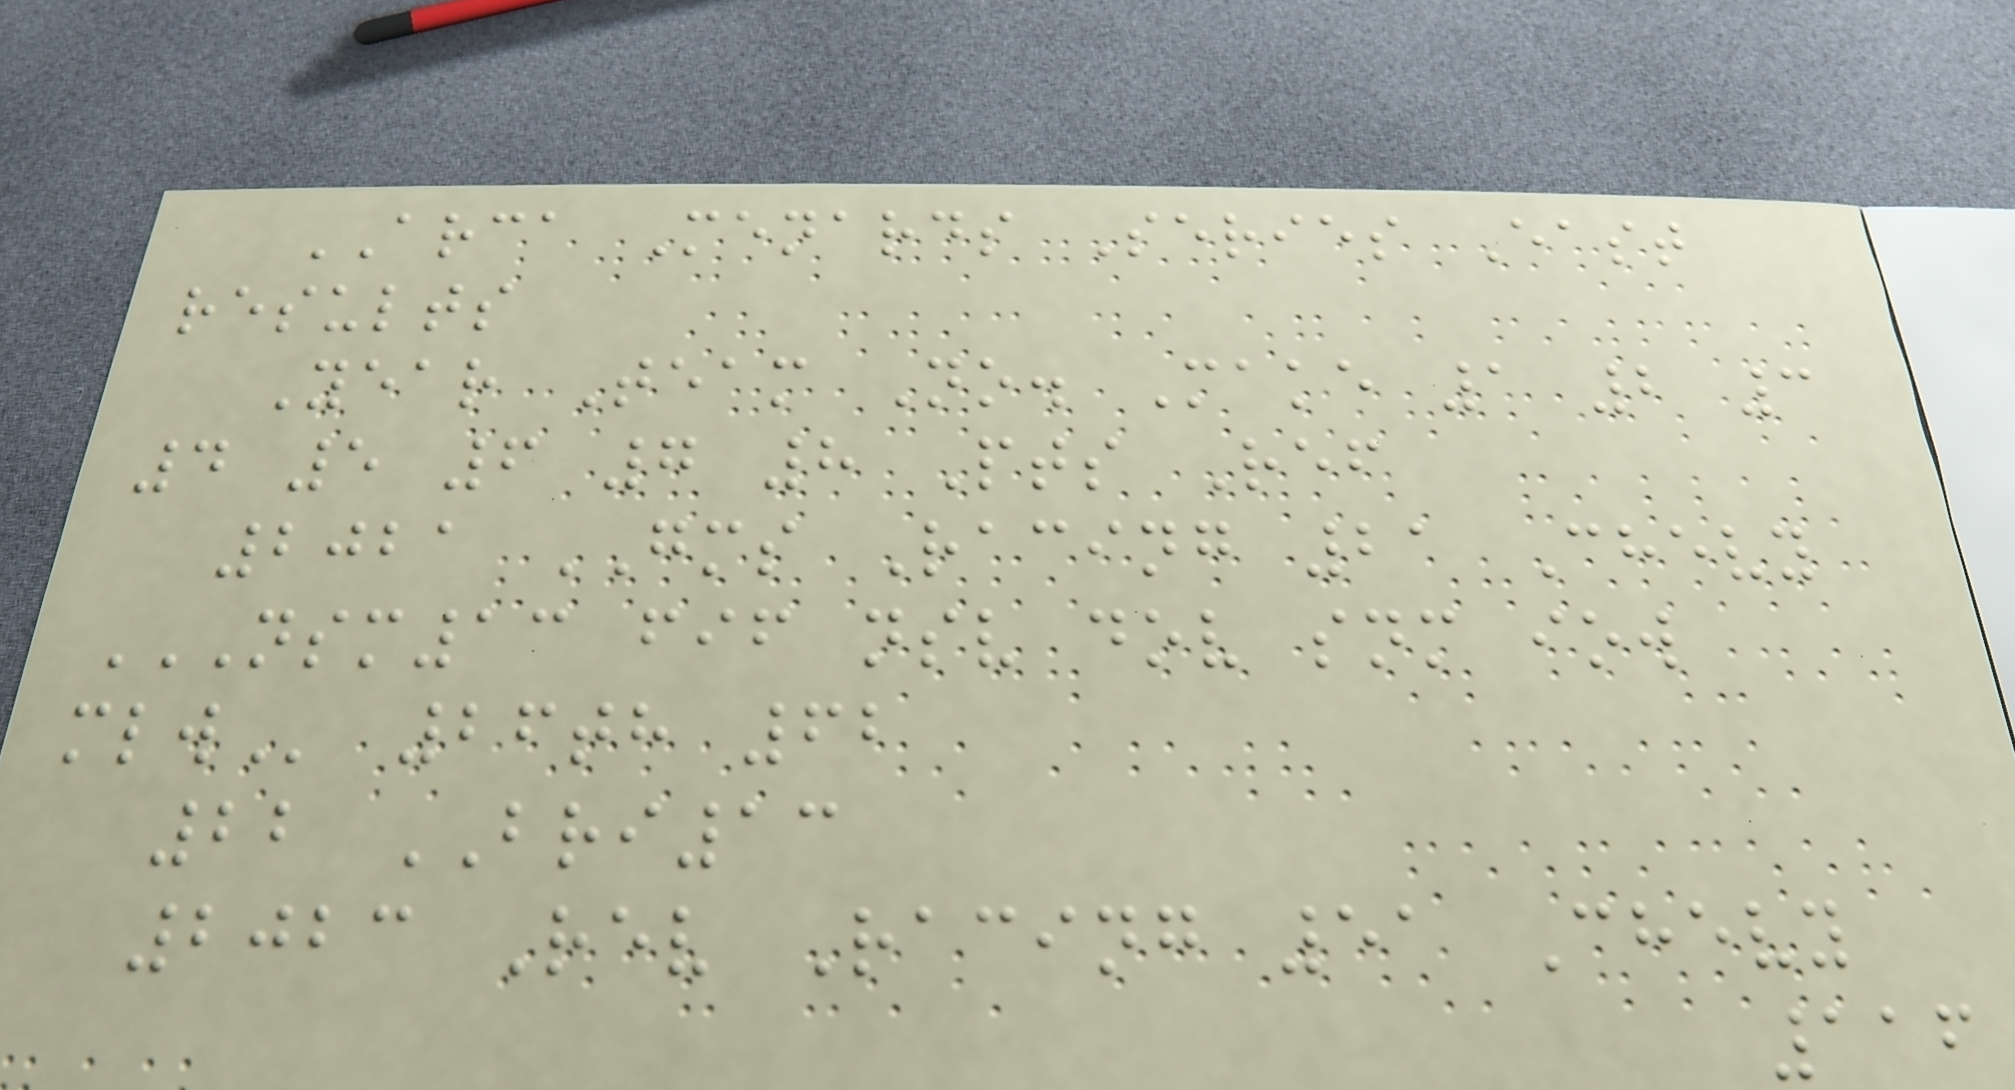ARCA Menards Series East
results
Year Team No. Make 1 2 3
4 5 6 7 8 Pts Ref
2021 GMS Racing 21 Chevy
NSM13 FIF NSV DOV SNM IOW
MLW 26th 62
22 BRI13
2023 Rev Racing 51 Chevy
116
